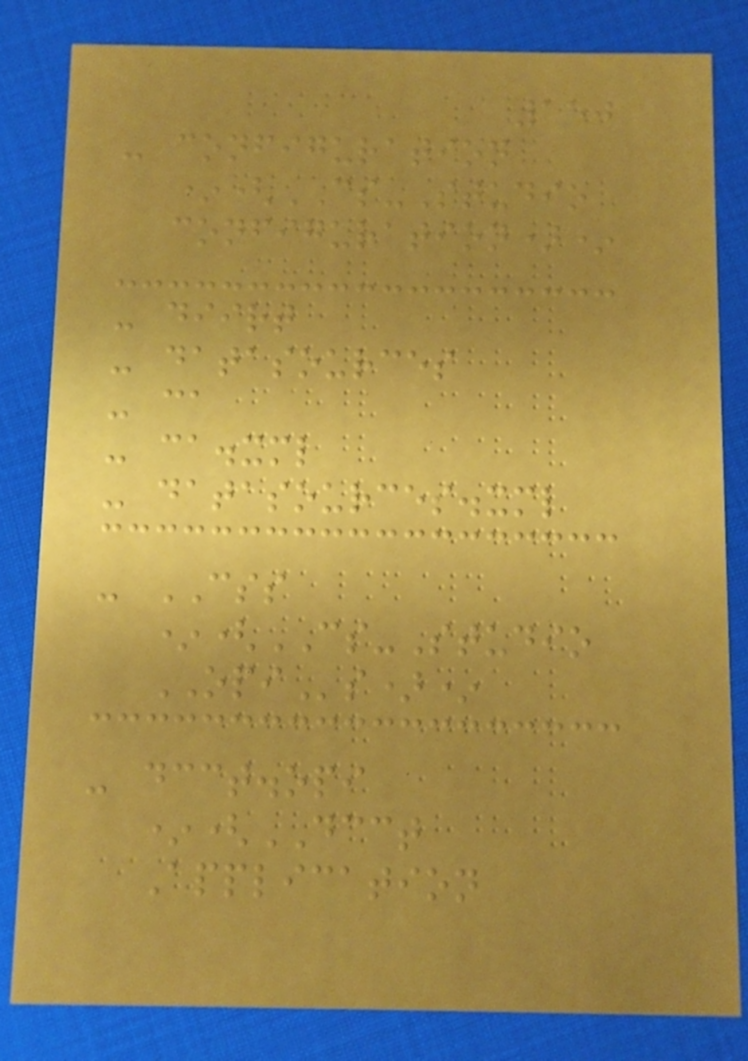150
- configuration
*(CS-Studio
configuration)*
- diirt
- datasources
- ca
- ca.xml
- datasources.xml
- CSS
*(CS-Studio
OPIs)*
- dcct.opi
*(DCCT
Application
